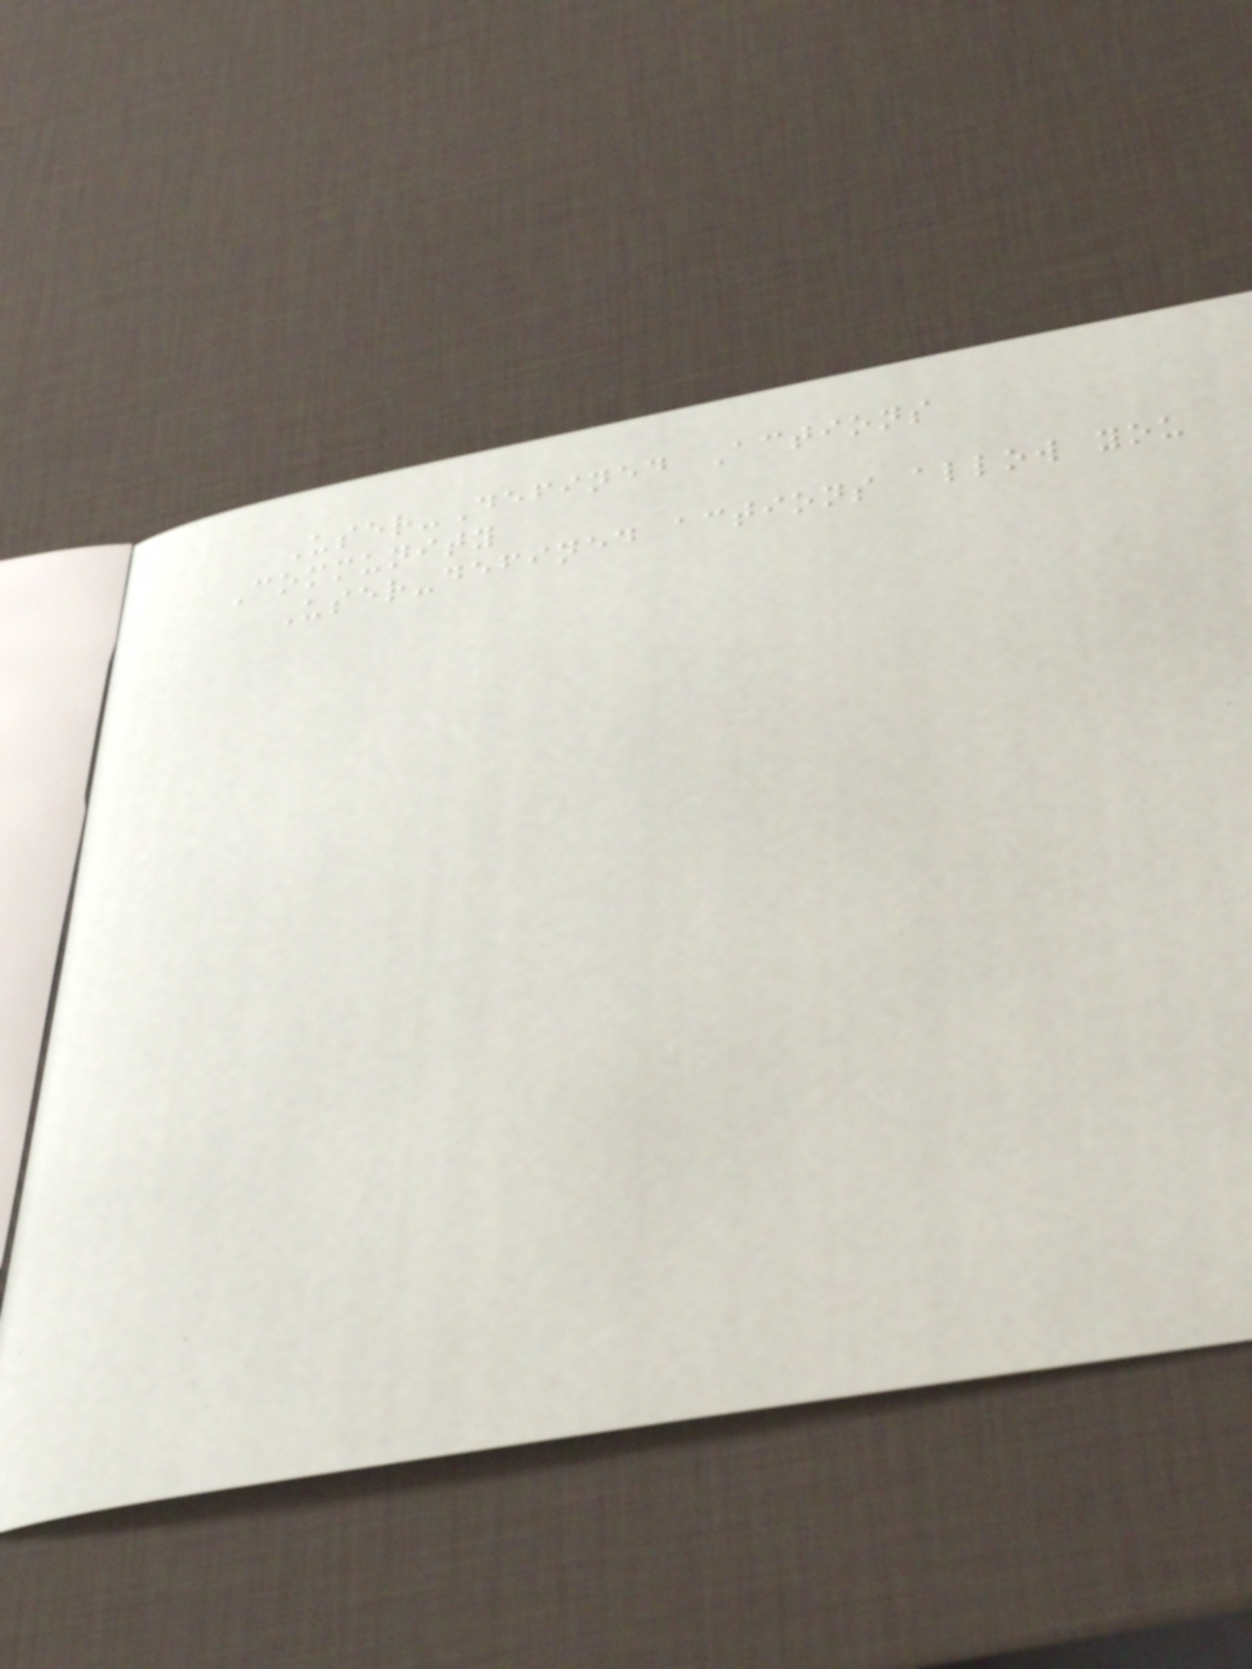User-Defined Actions
Community
User-defined actions allow you
